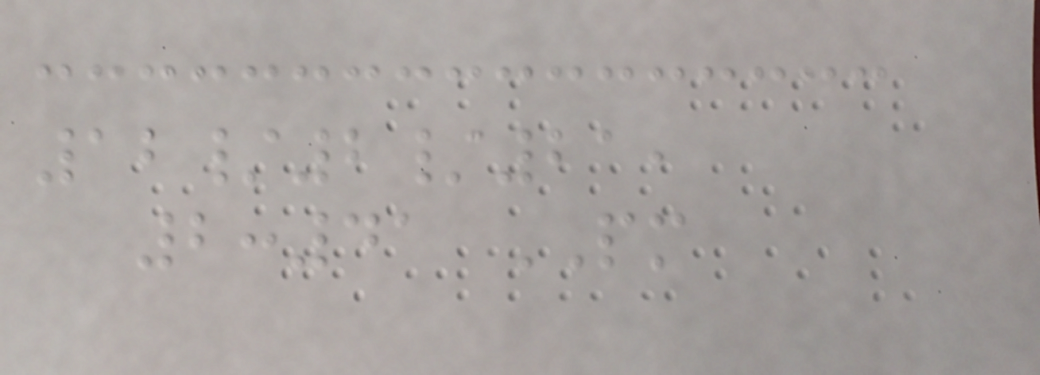12/2/21,
2:41 PM
